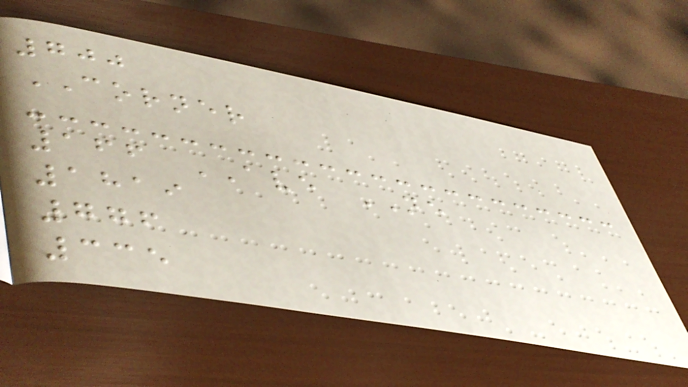700
CORNER
166 AVE NE
1819
776
335
